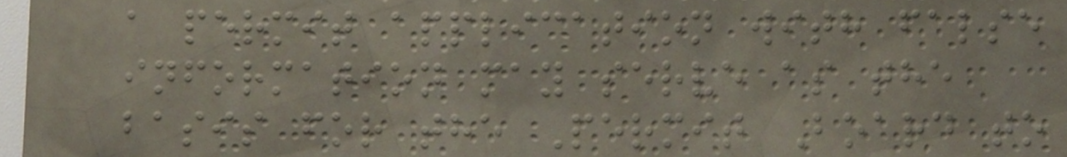a permit application with false
information may serve as the
basis for the Permit Board to
